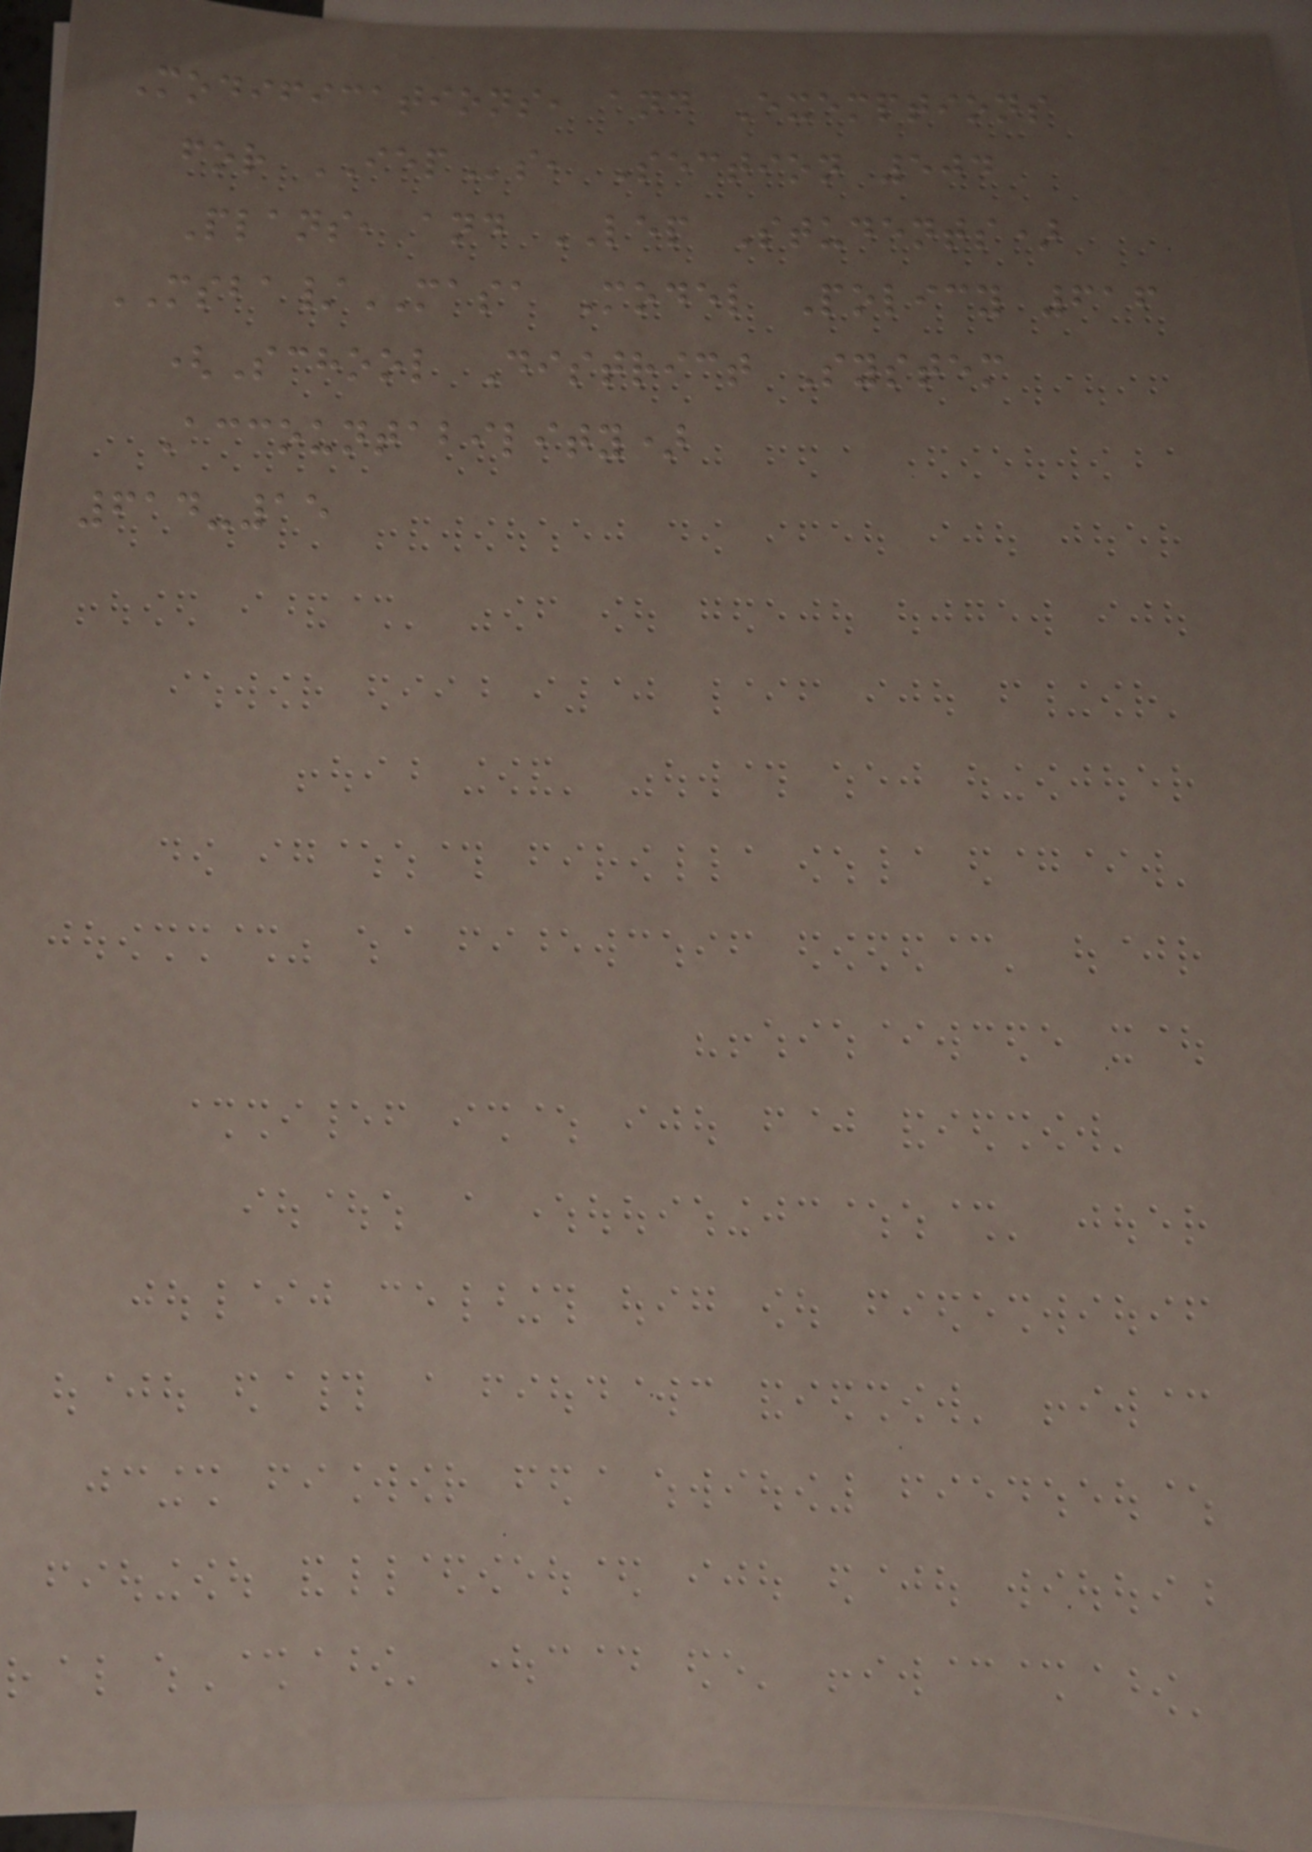Modifications, and Exemptions
for IEPs, Section 504
Plans, and LEP Students)
MSBA/MASA Model Policy 616
(School District System
Accountability)
614-15
